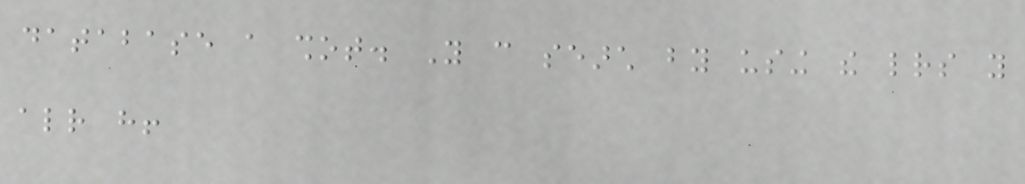database a shot. You can search by using the letters you
already have!
